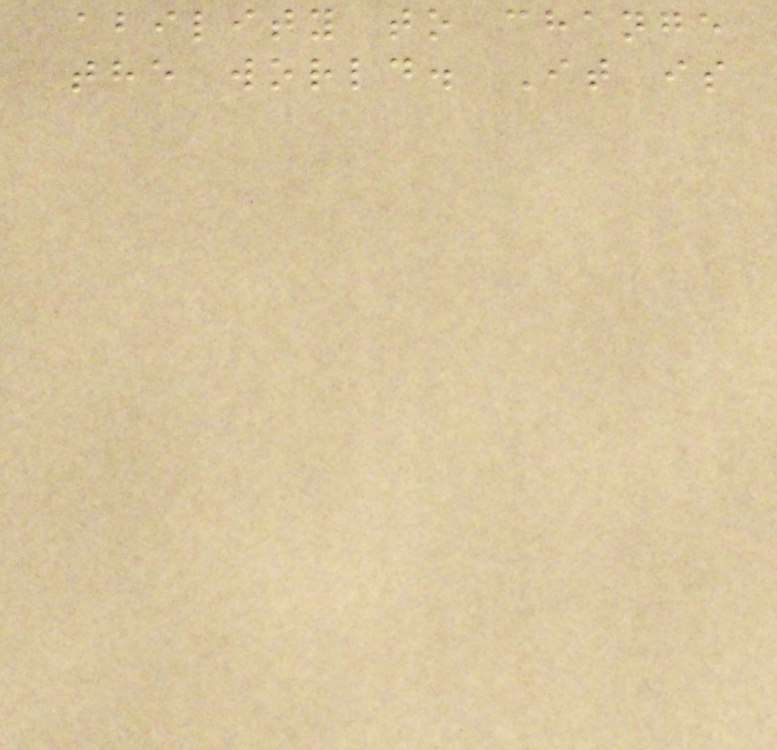ability to change
the world. It is
